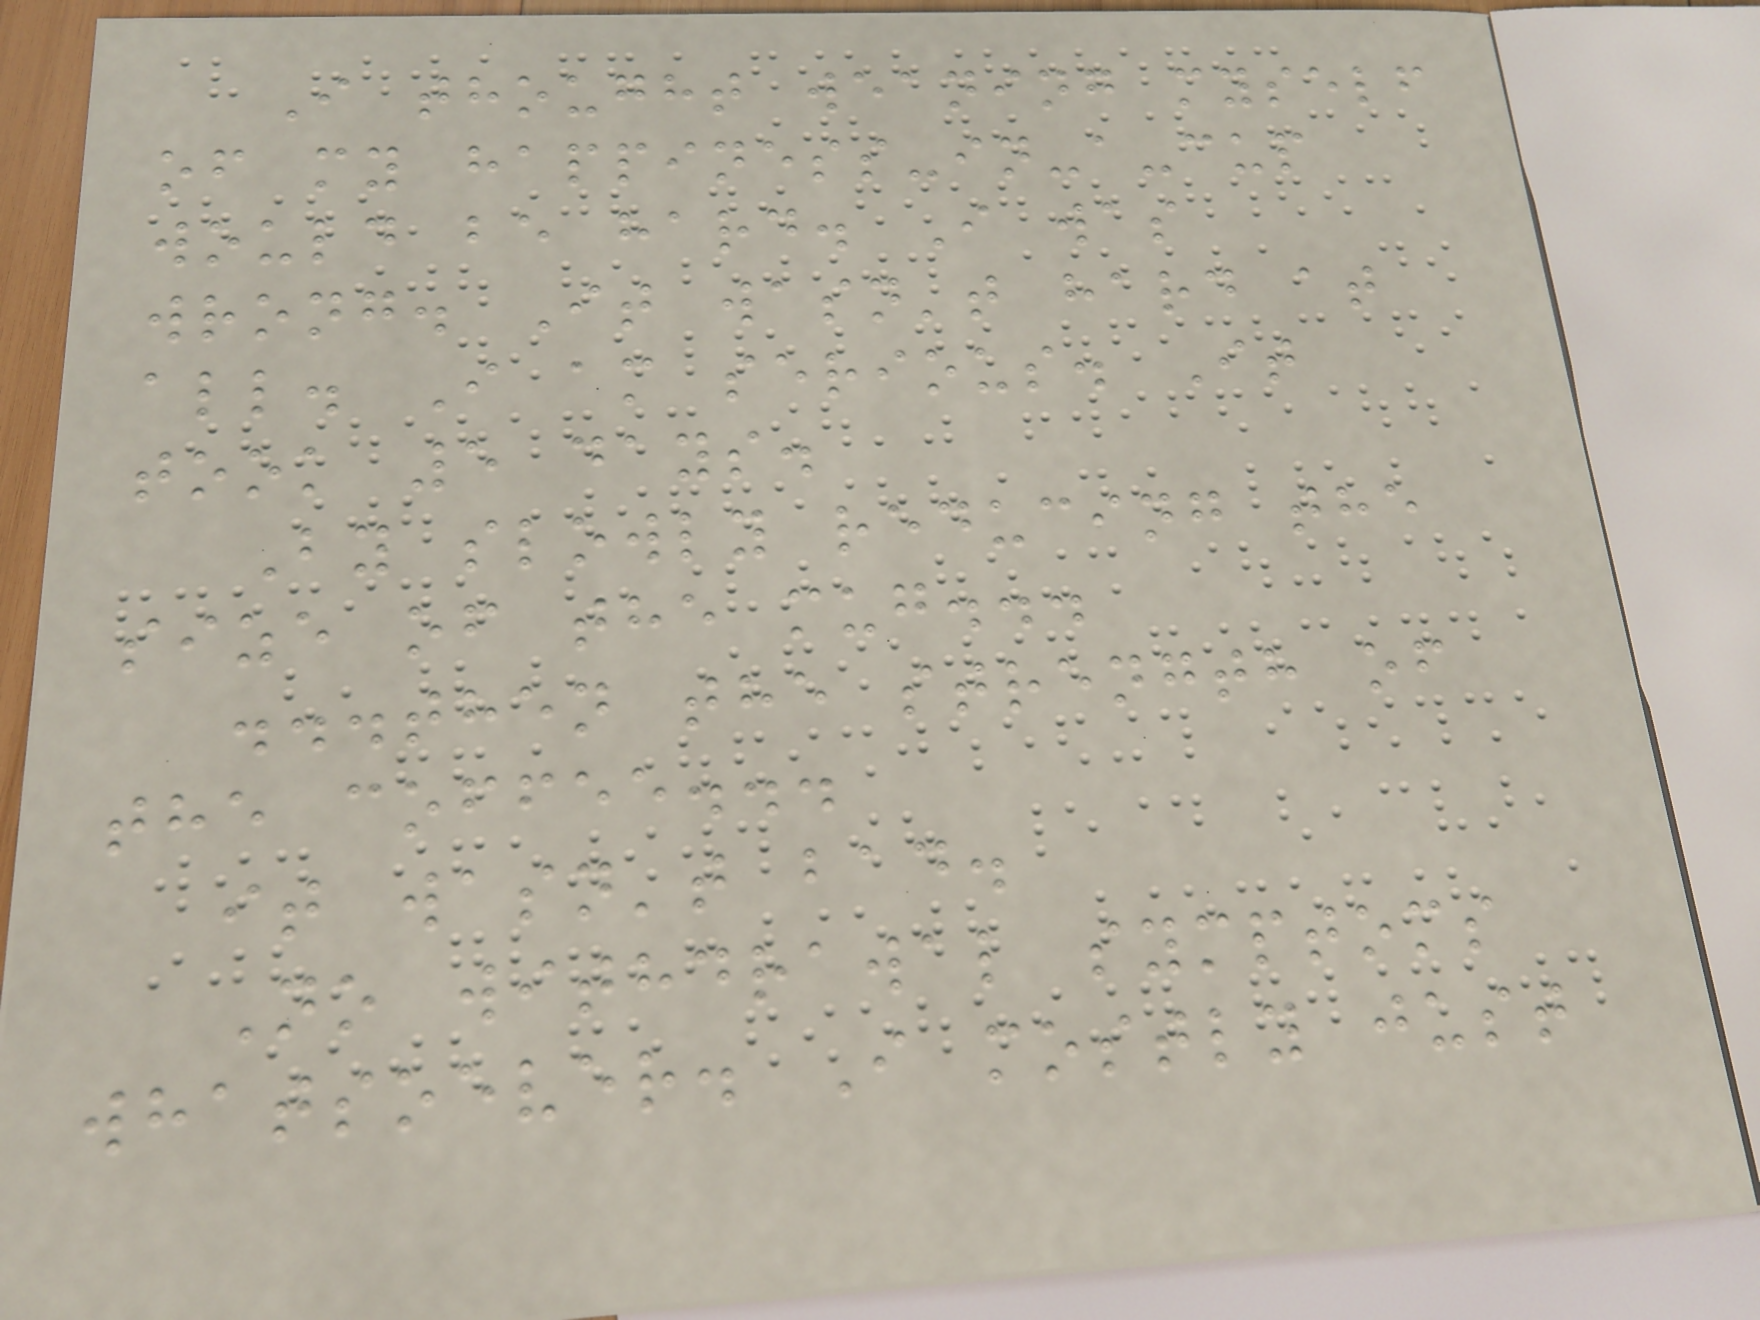I thought weaning myself
of my happiness-in-a-cup
would be hard. I was
wrong. It wasn't hard at
all. I am serious. It
took 5 days.
By slowly reducing the
size of the mug...
...then the strength of
the coffee...
it wasn't bad.
No withdrawal symptoms
whatsoever. I mostly just
